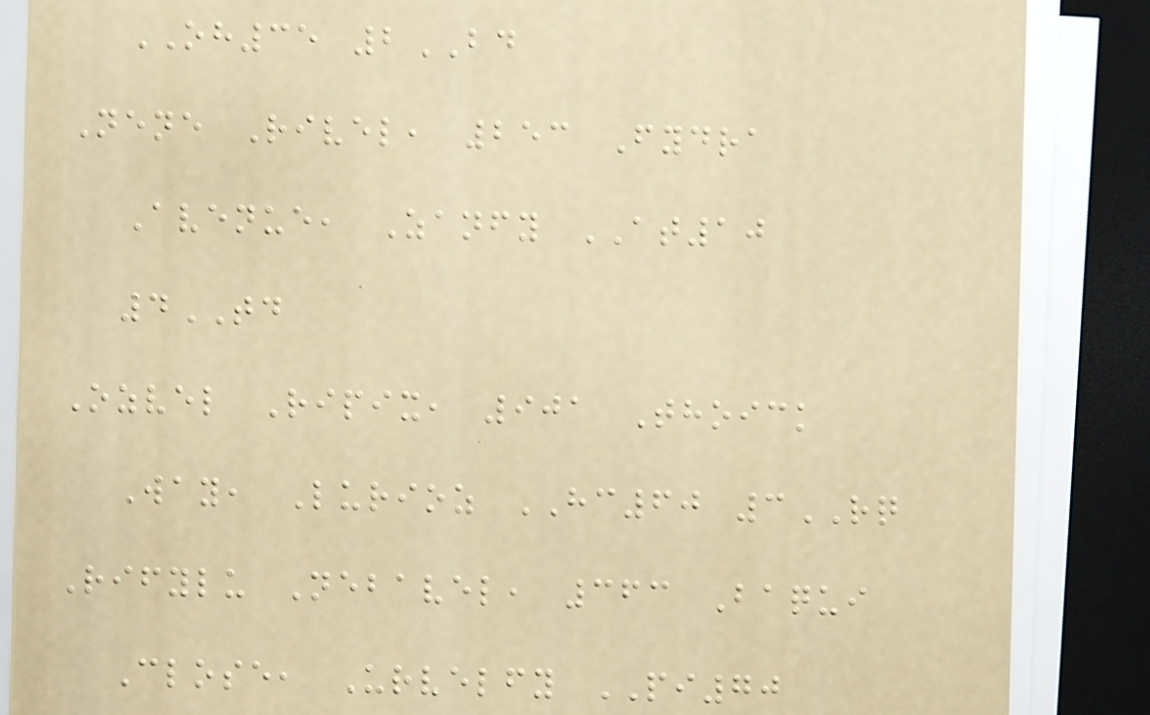OH35 2BD
Nene Rivel, 253 Fydra
Avenue, Zanfy AT10
4TD
Ozvel Ripix, 901 Thoick
Way, Lurioz HC60 3RQ
Rifylu Nebavel, 363 Baqui
Close, Urvelfy PI70
